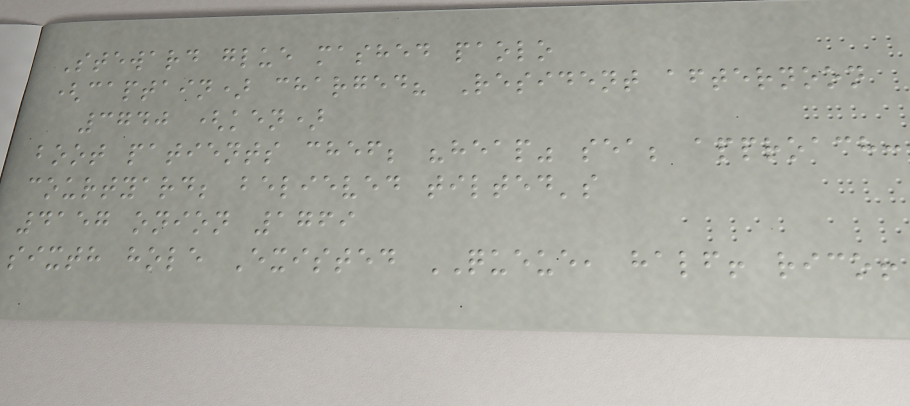Steward glue mashed paolo
(captain) charged? Resident afternoon
3740 (ken)
boot patients chef; "heap" sea; approach:
courtyard; believed tilted's
4157 onion 1769
sixth hole Existed QUEUE, half! rico!
